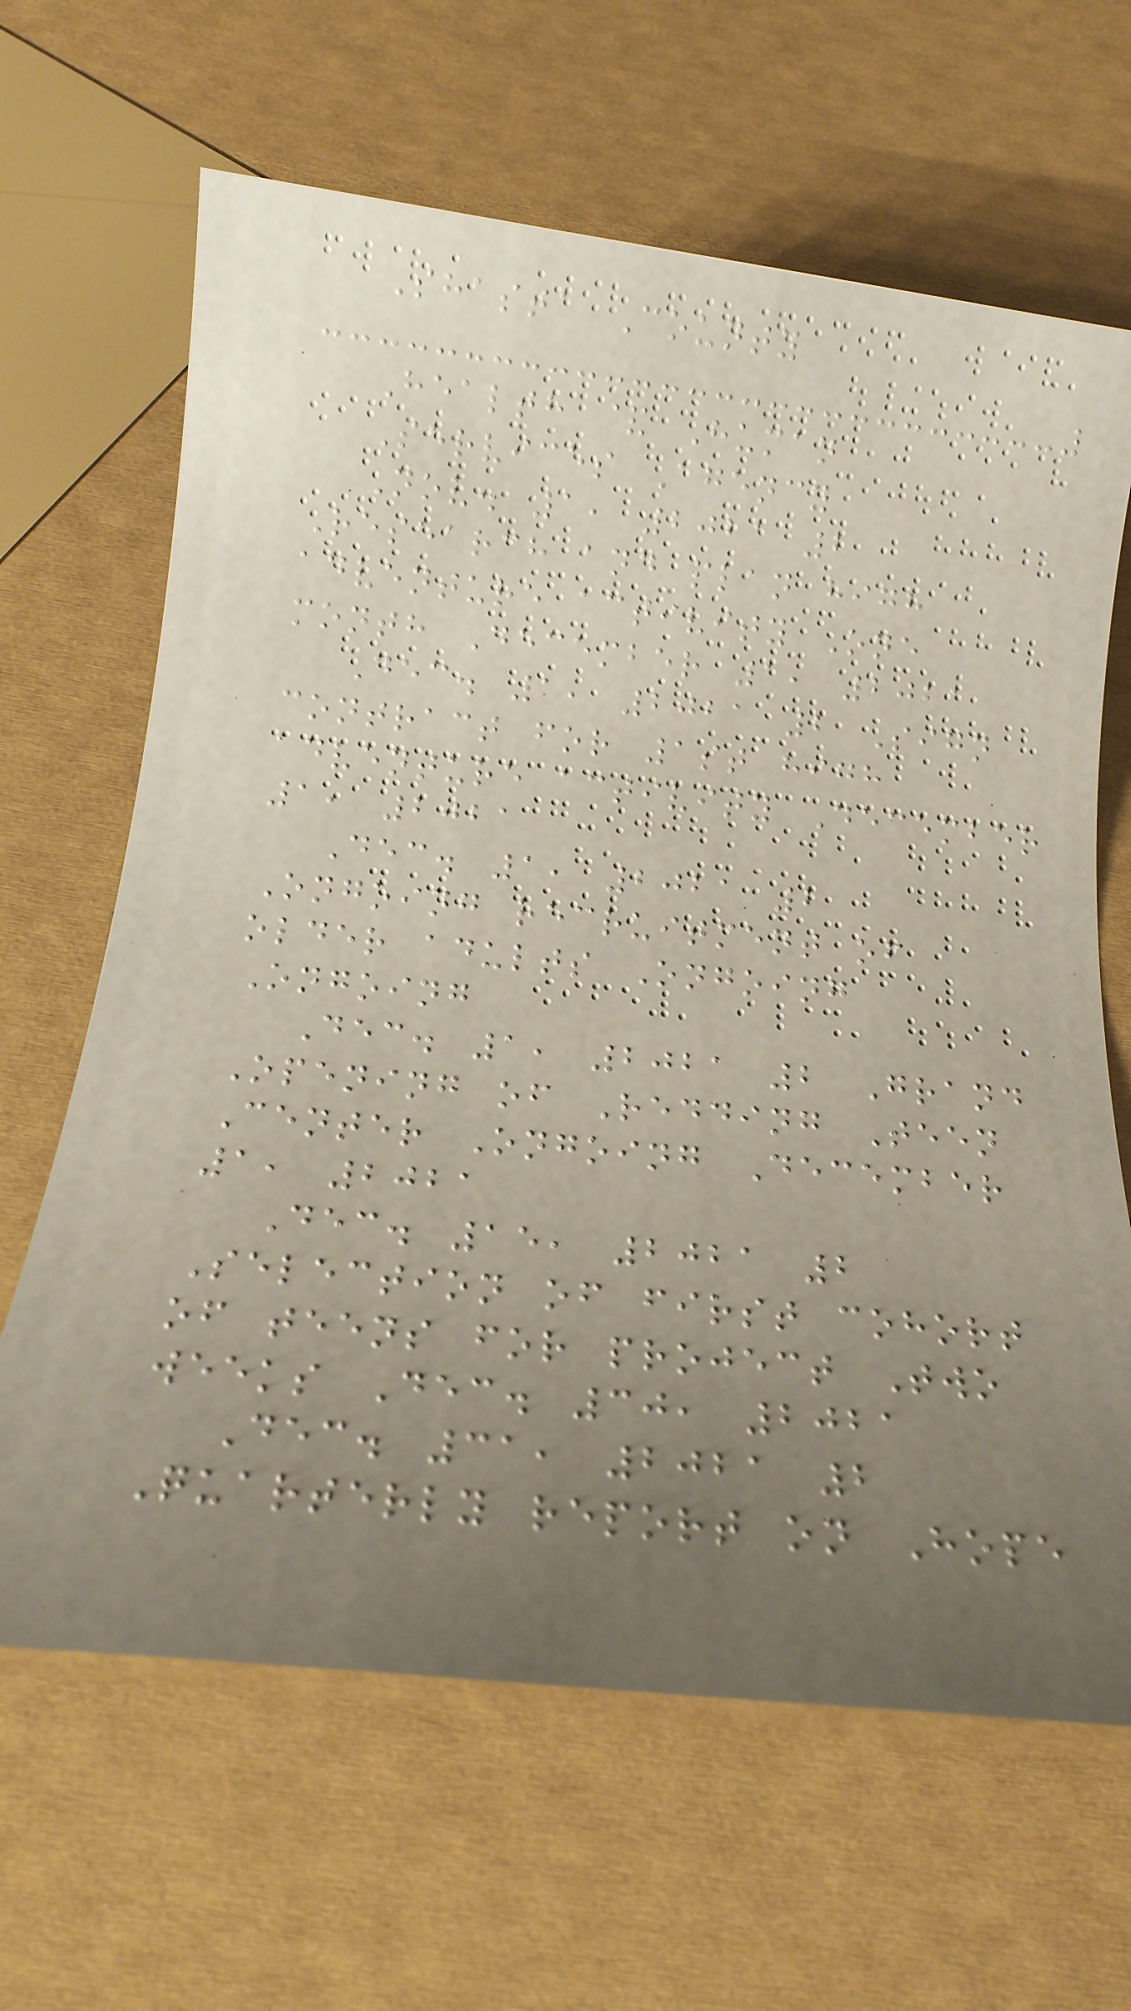Shasta County
Health & Human
Services Agency
Nov. 1, 2021 2
Research and plan high
adventure activity One
month December 1, 2021
Dec. 1, 2021 2 Sign
contract for 1st high
adventure activity December
1, 2021
Dec. 1, 2021 2
Ongoing recruitment of
older adults Ongoing
Ongoing
Dec. 1, 2021 2 Grand
Opening of Redding Teen
Center Ongoing December
1, 2021
Dec. 15, 2021 2
Selection of first cohort
of teens for project Two
weeks Dec. 30, 2021
Dec. 31, 2021 2
Quarterly report on Hope
